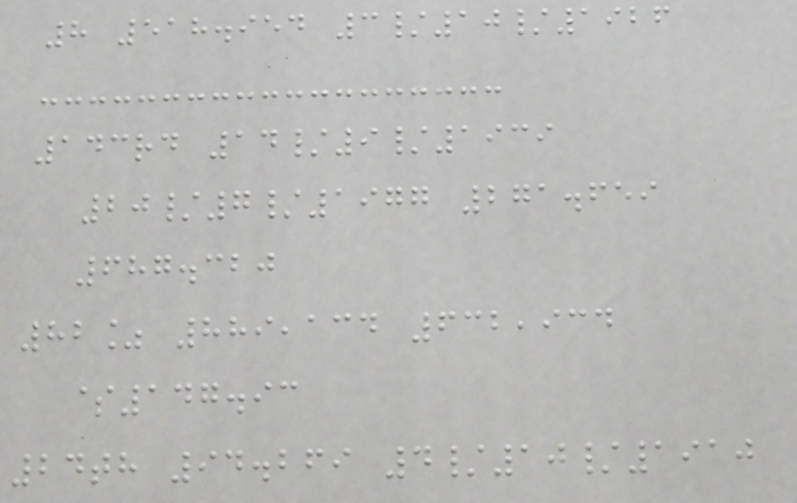8 518.954 3/10/1926
143rd 14/9/1939
20/7/1977 271.659
687.320
82% 889,134 632,934
$147.93
24th 94.269 4/10/1910
